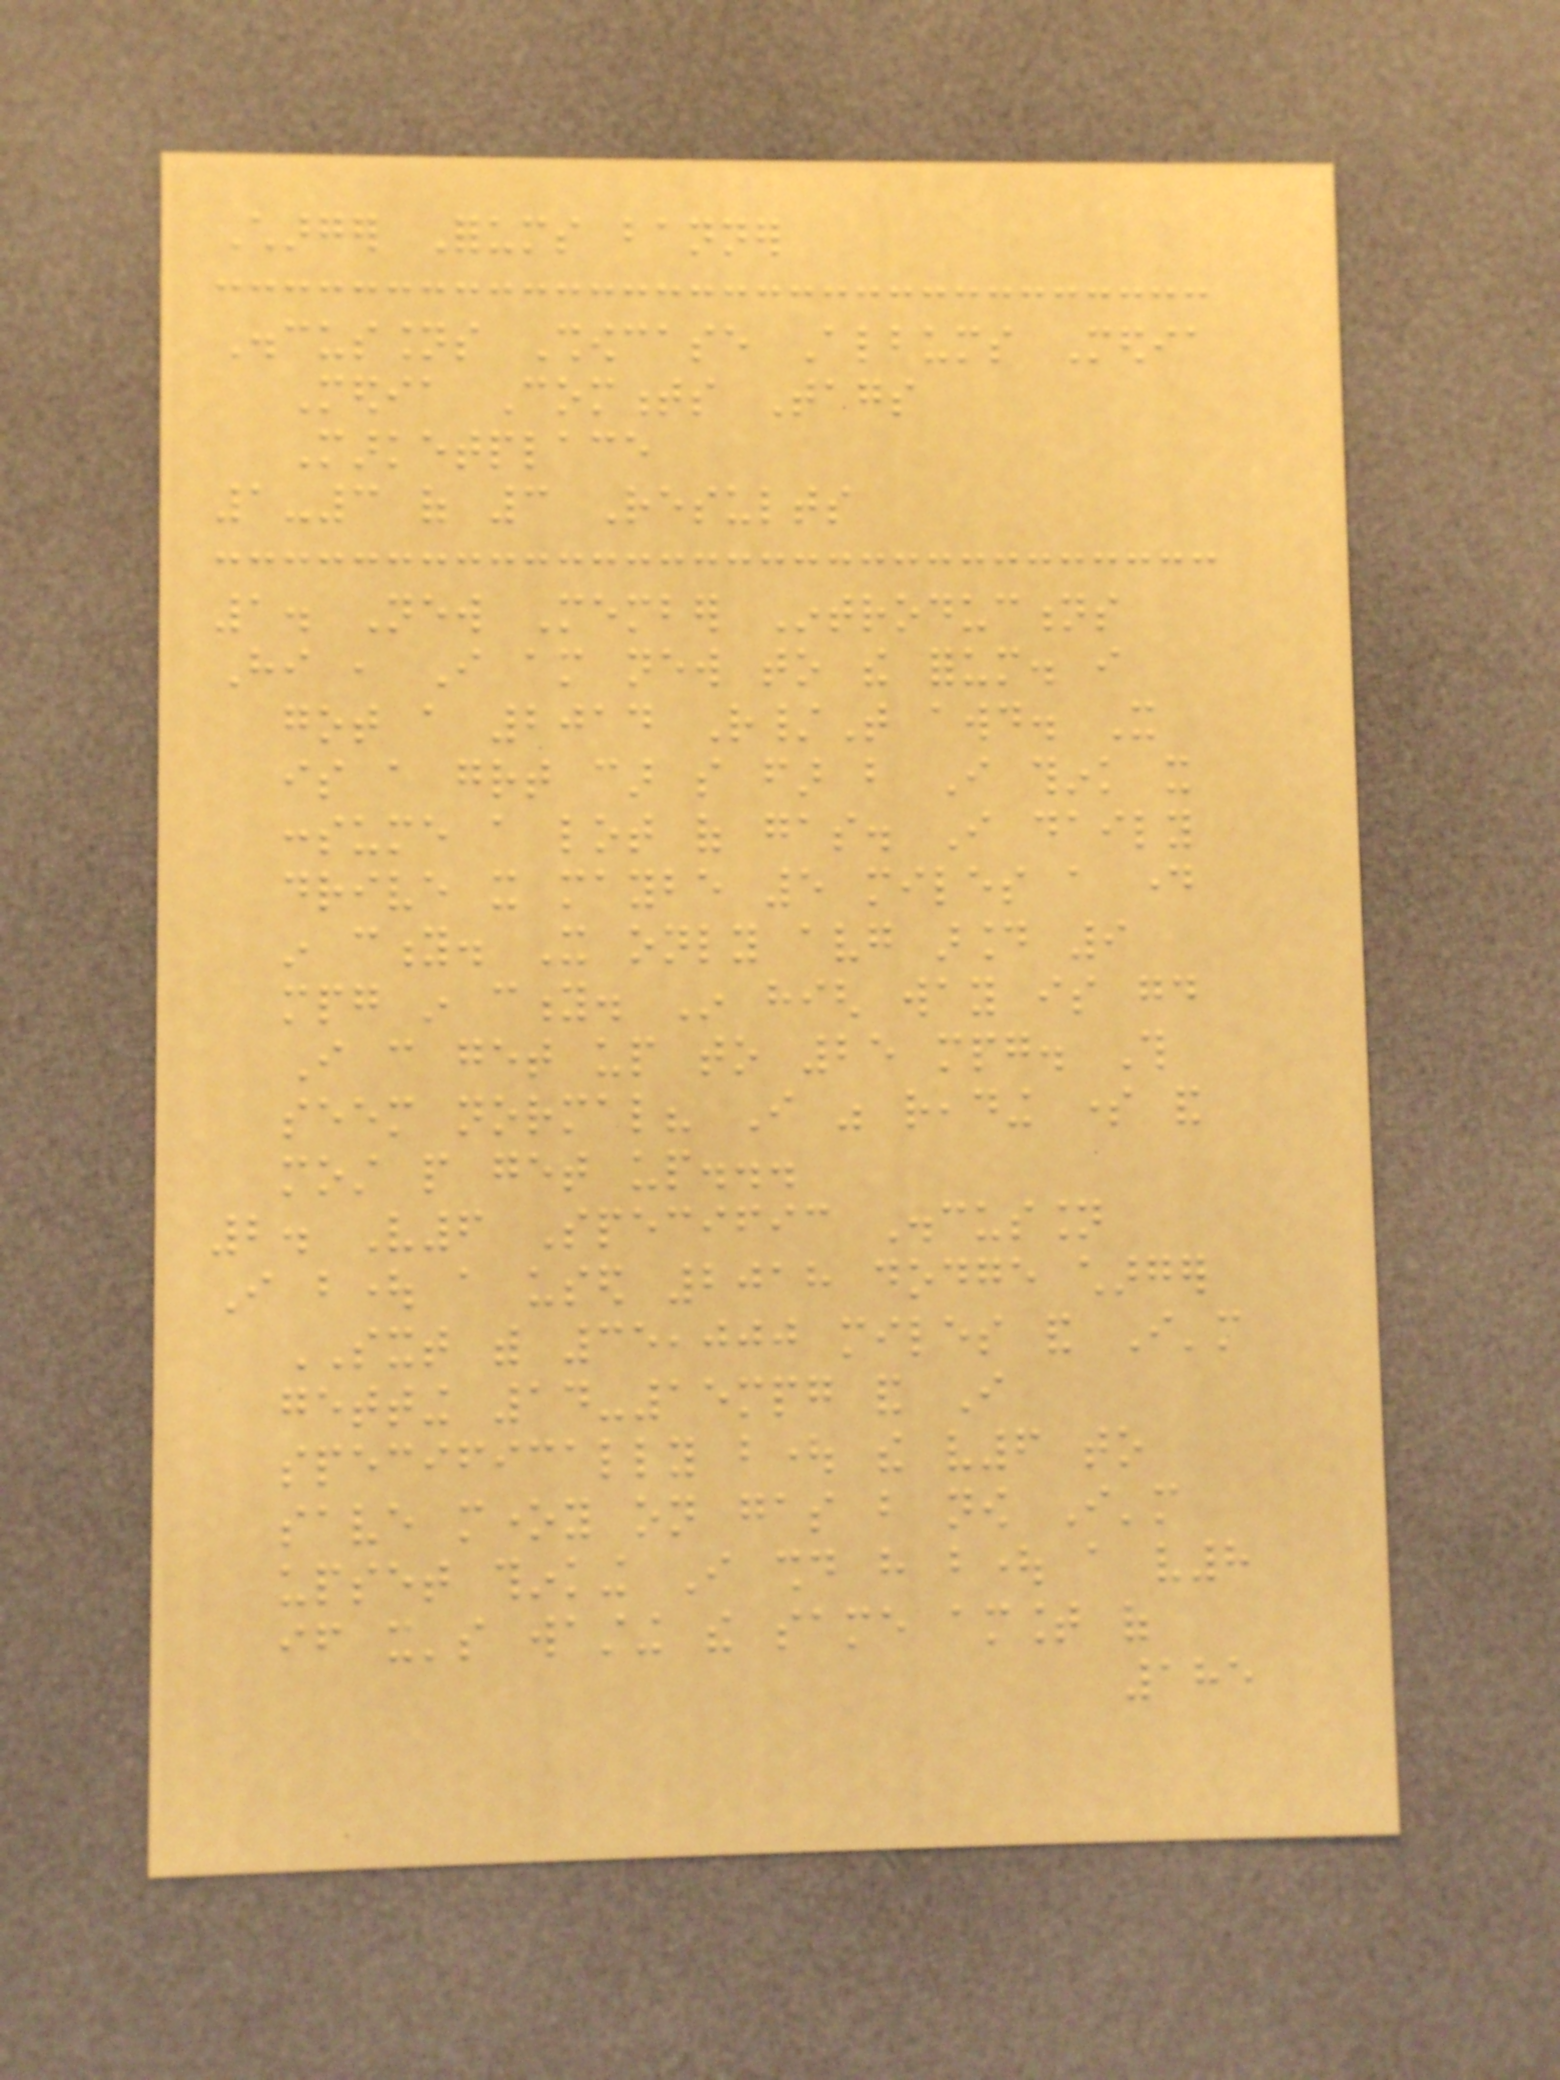Charger Forums banner
Discussions Showcase Albums Media
Media Comments Tags
Marketplace
1-3 of 3 Results
1. New Member Introductions
Hi , I am new to the forum. i
got a 2014 R/T awd. It
is a great car so far but I think it
consume a lot of gas. I daily
drive it maybe 5 miles a day
in city. It only avg around 9
mpg in city. In high way is good
I can get up to 25 mpg. This
seem normal? I was reading some and
most people get up...
2. V6 Specific Discussion
I bought a used 2018 dodge charger
SXT with 35,000 miles and I'm
getting 14-15mpg and I
specifically bought the v6 to
save money on gas but now I'm
upset thinking I should have bought a v8
if it's wasting the same amount of
185
